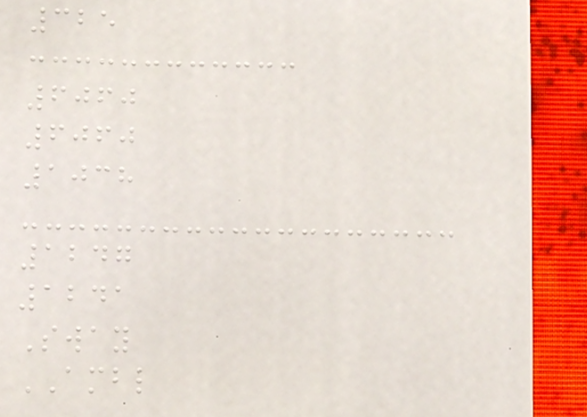325
6060
6060
1038
1247
1241
Sway
AMBL
